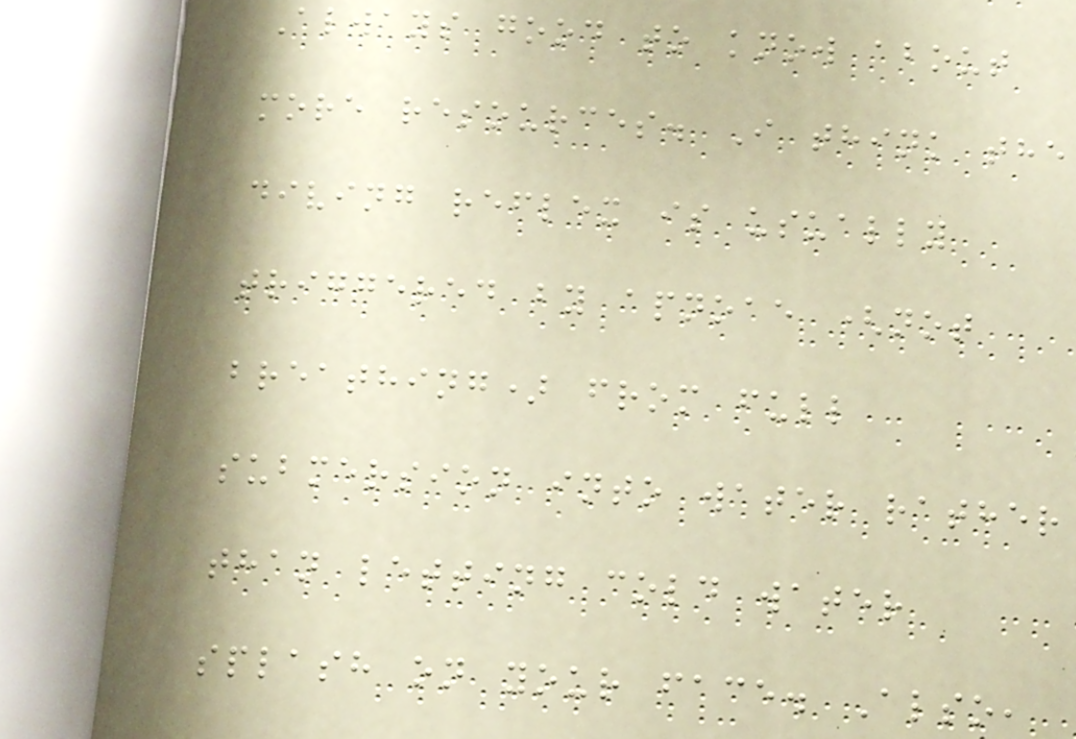Always good to know about
more resources. I think the
diving reflex is usually
triggered by apnoae (not
breathing) from full
submersion into water rather
than letting cold water
splash on your face. Also,
